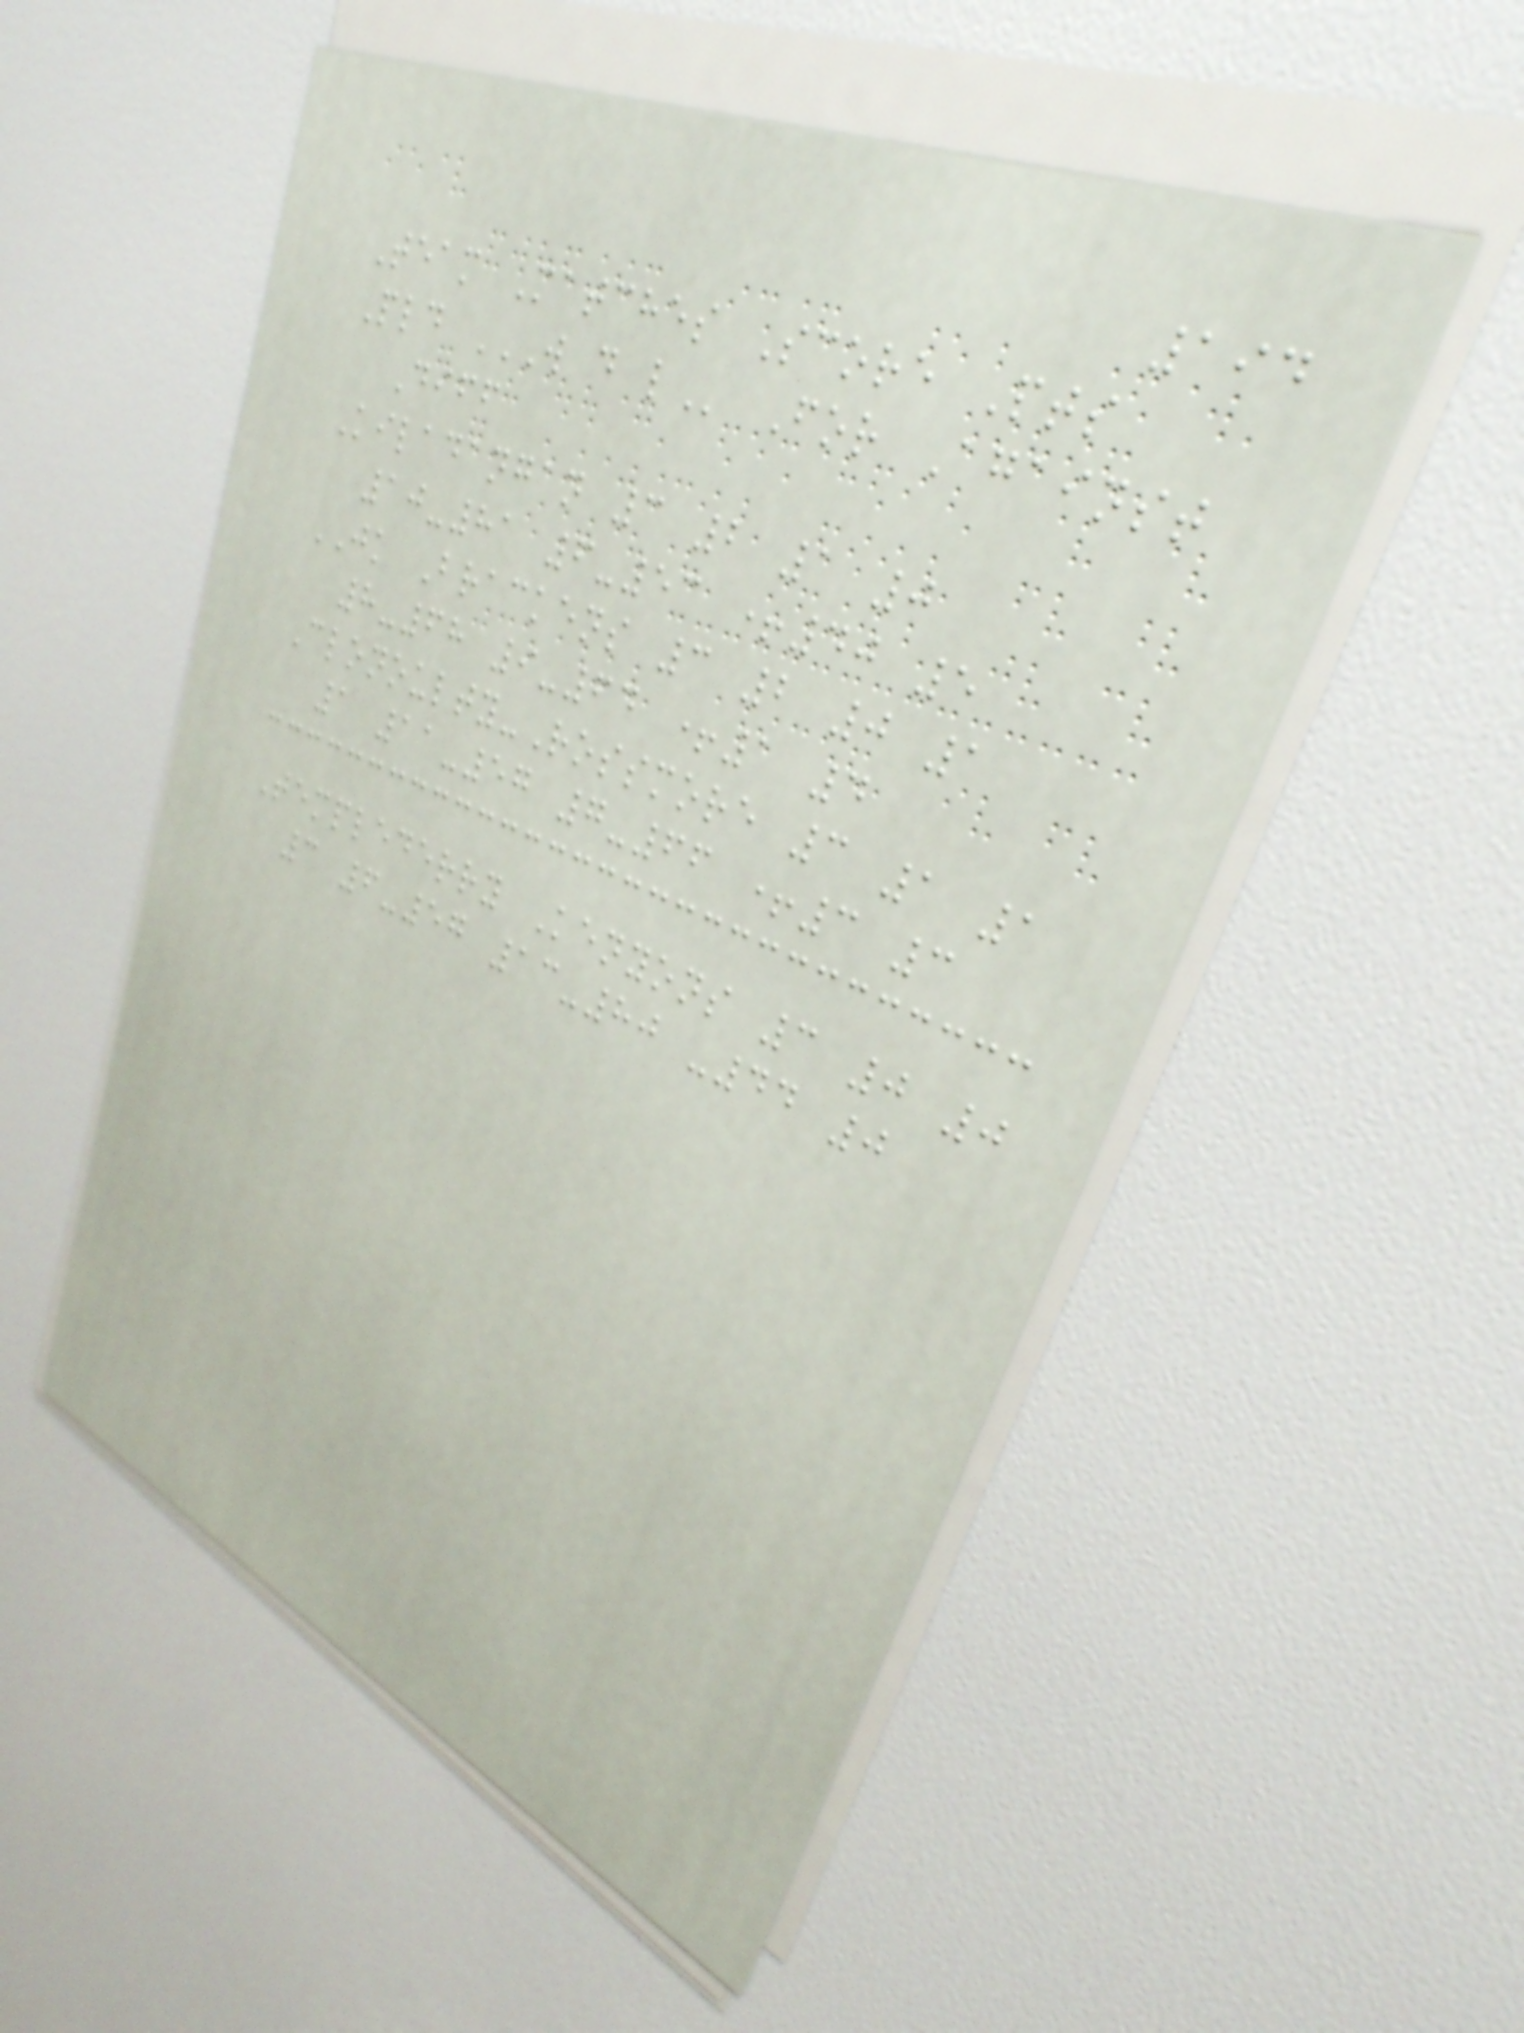194
Team Matches Score Pts
Pld W D L For Against
Diff
Kiladangan 3 2 1 0
10-81 6-53 +40 5
JK Brackens 3 2 0 1
8-68 9-64 +1 4
Clonoulty-Rossmore 3 1 1
1 11-57 7-66 +3 3
Templederry Kenyons 3 0 0
3 6-57 13-80 -44 0
